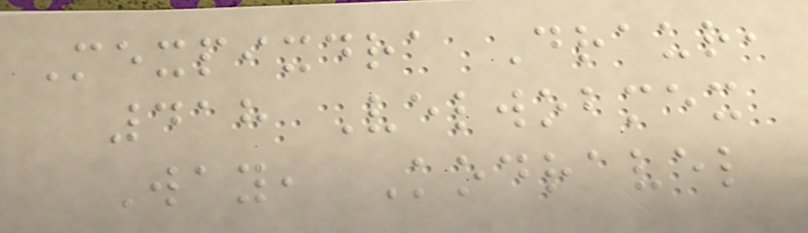Mexpixdra Draur,
418 Velwobmex
Way, Kodravel
